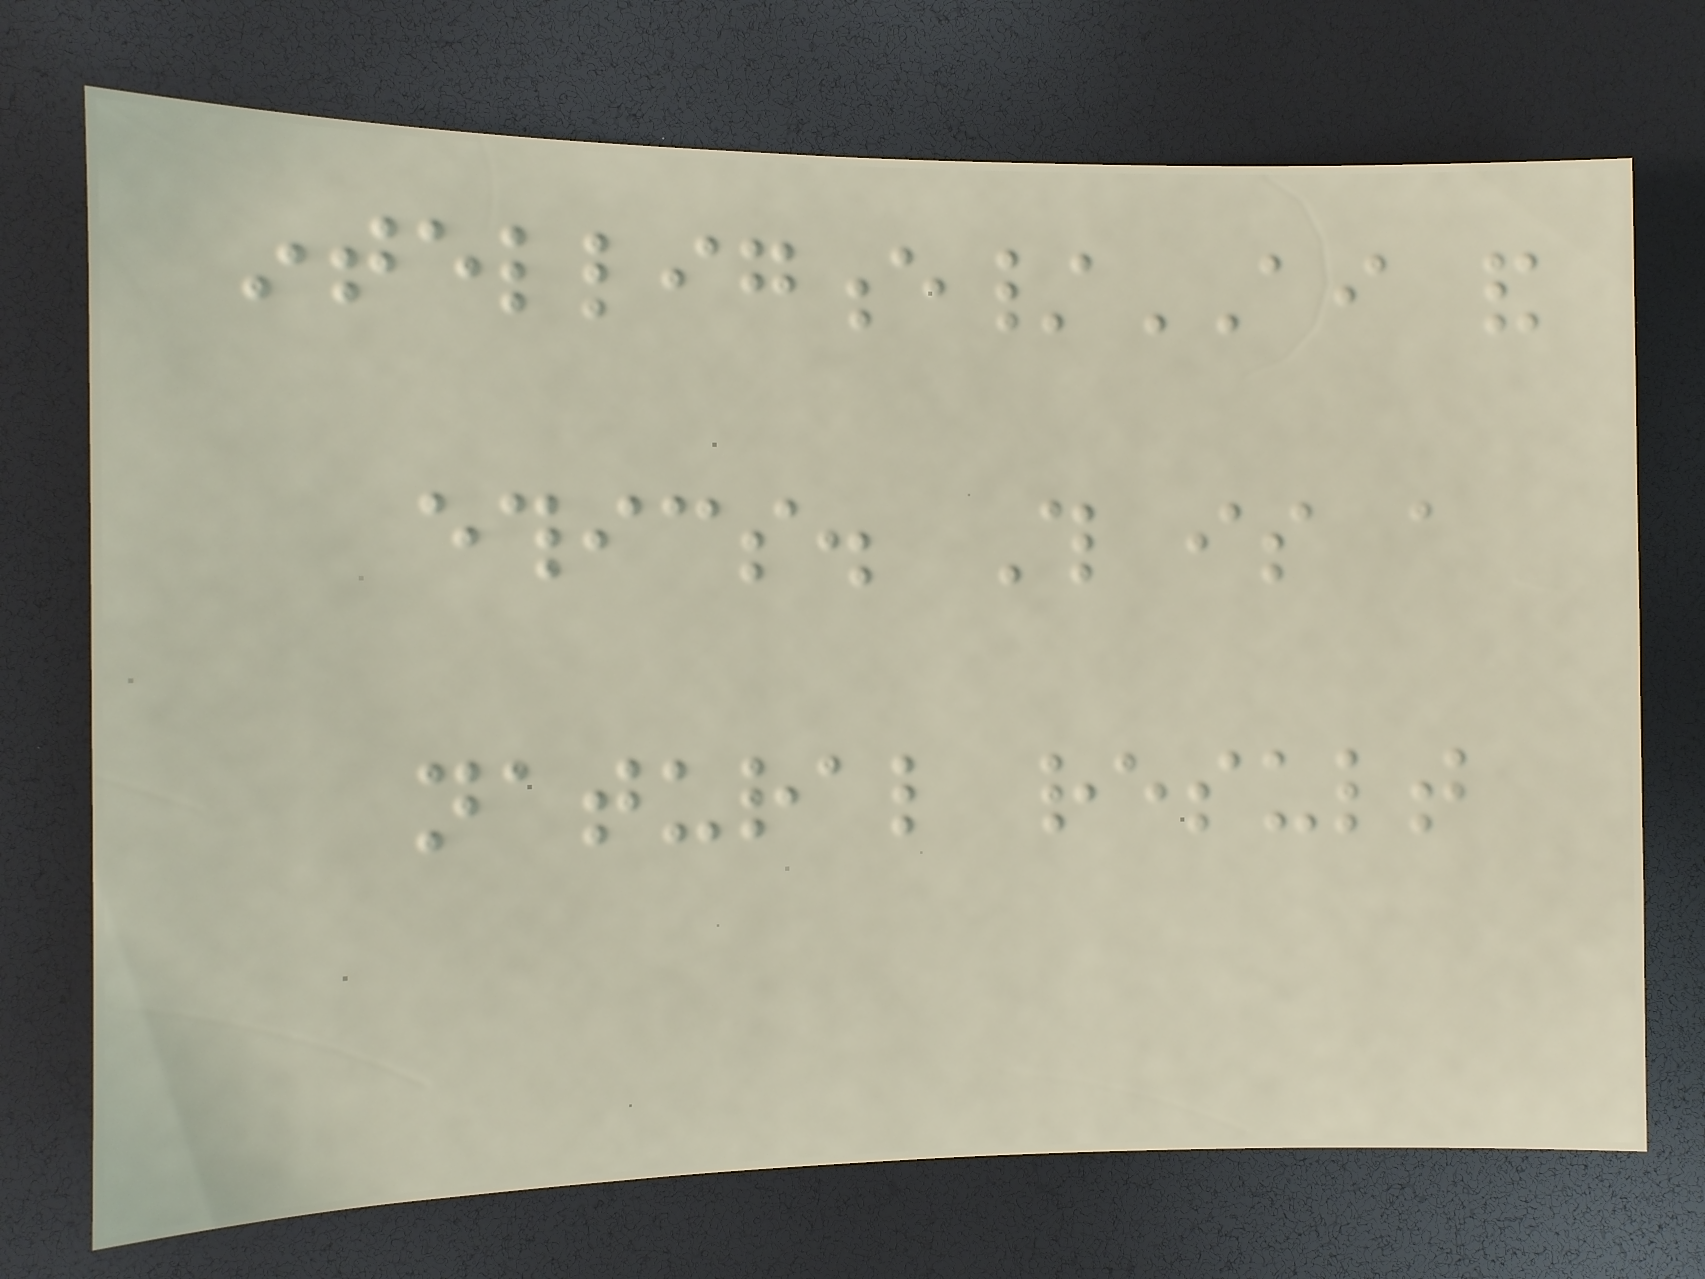intelligence/AI and
ethics. This is a
natural result
